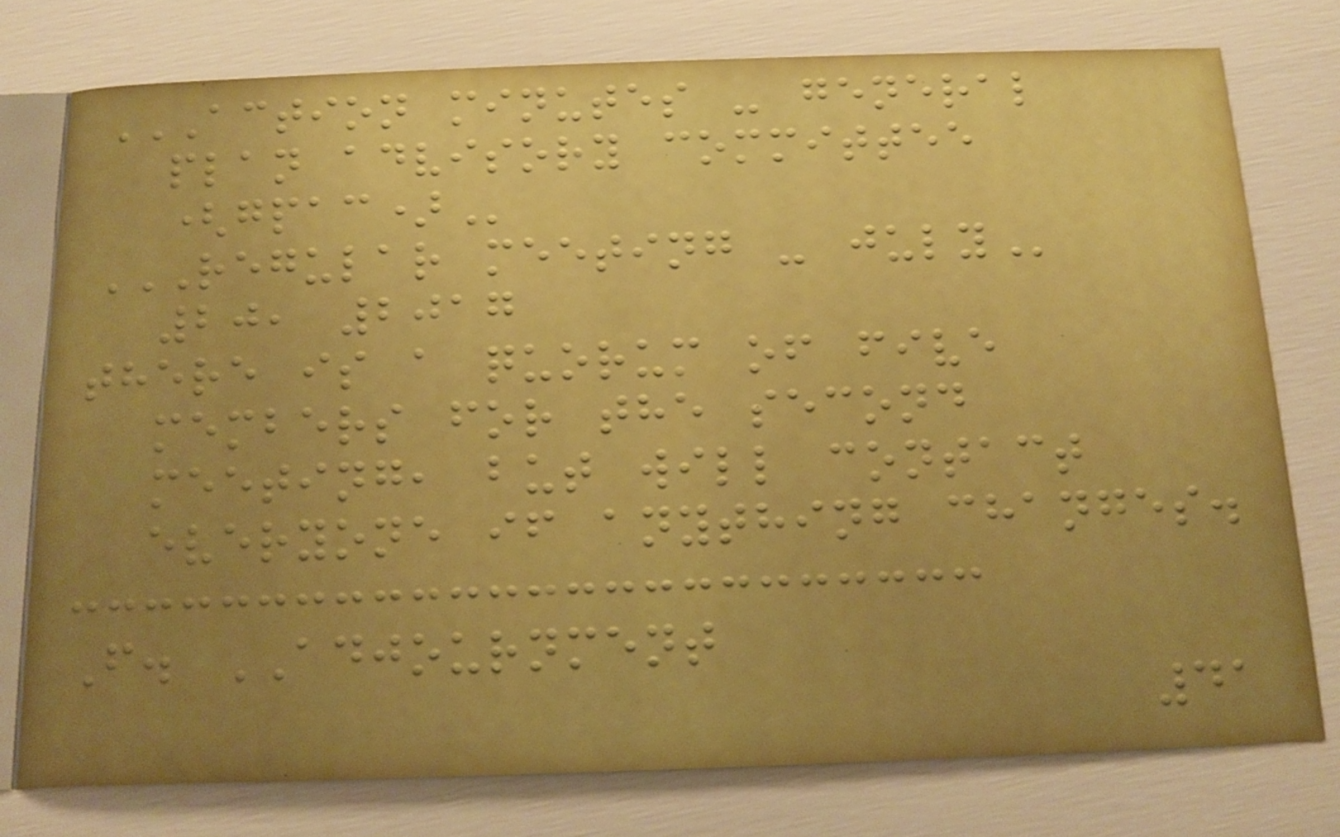ACTION MINUTES - GENERAL
PLAN ADVISORY COMMITTEE
(GPAC)
REGULAR MEETING - JULY
20, 2017
there is a quorum of five
members for the second
meeting, but will contact
everyone if anything changes.
F. ADJOURNMENT
41
